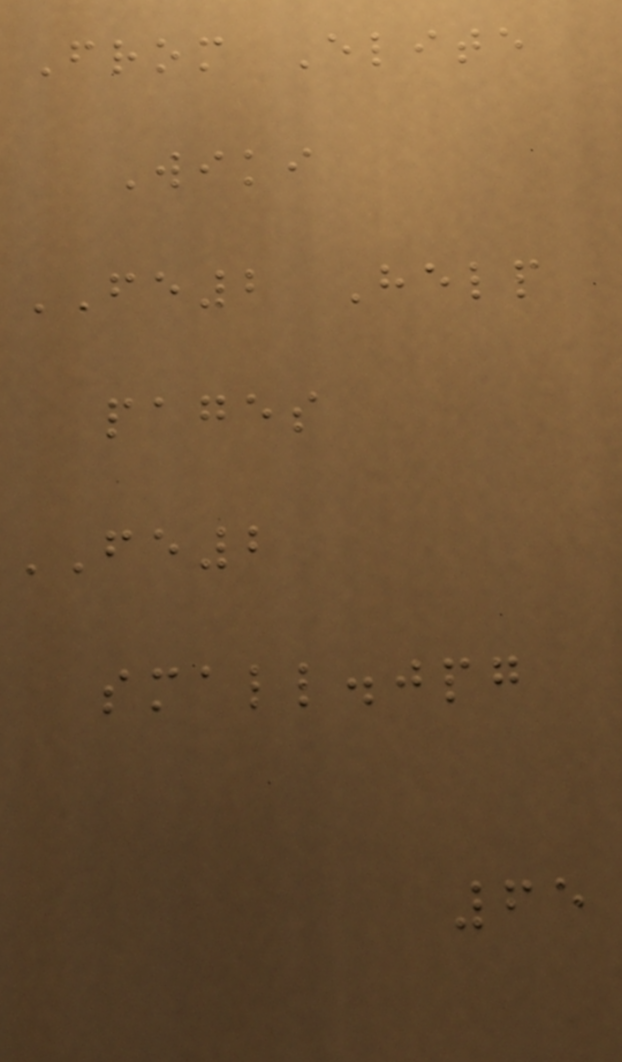From Elite
Wiki
FE2 Help
pages
FE2
small.jpg
65
